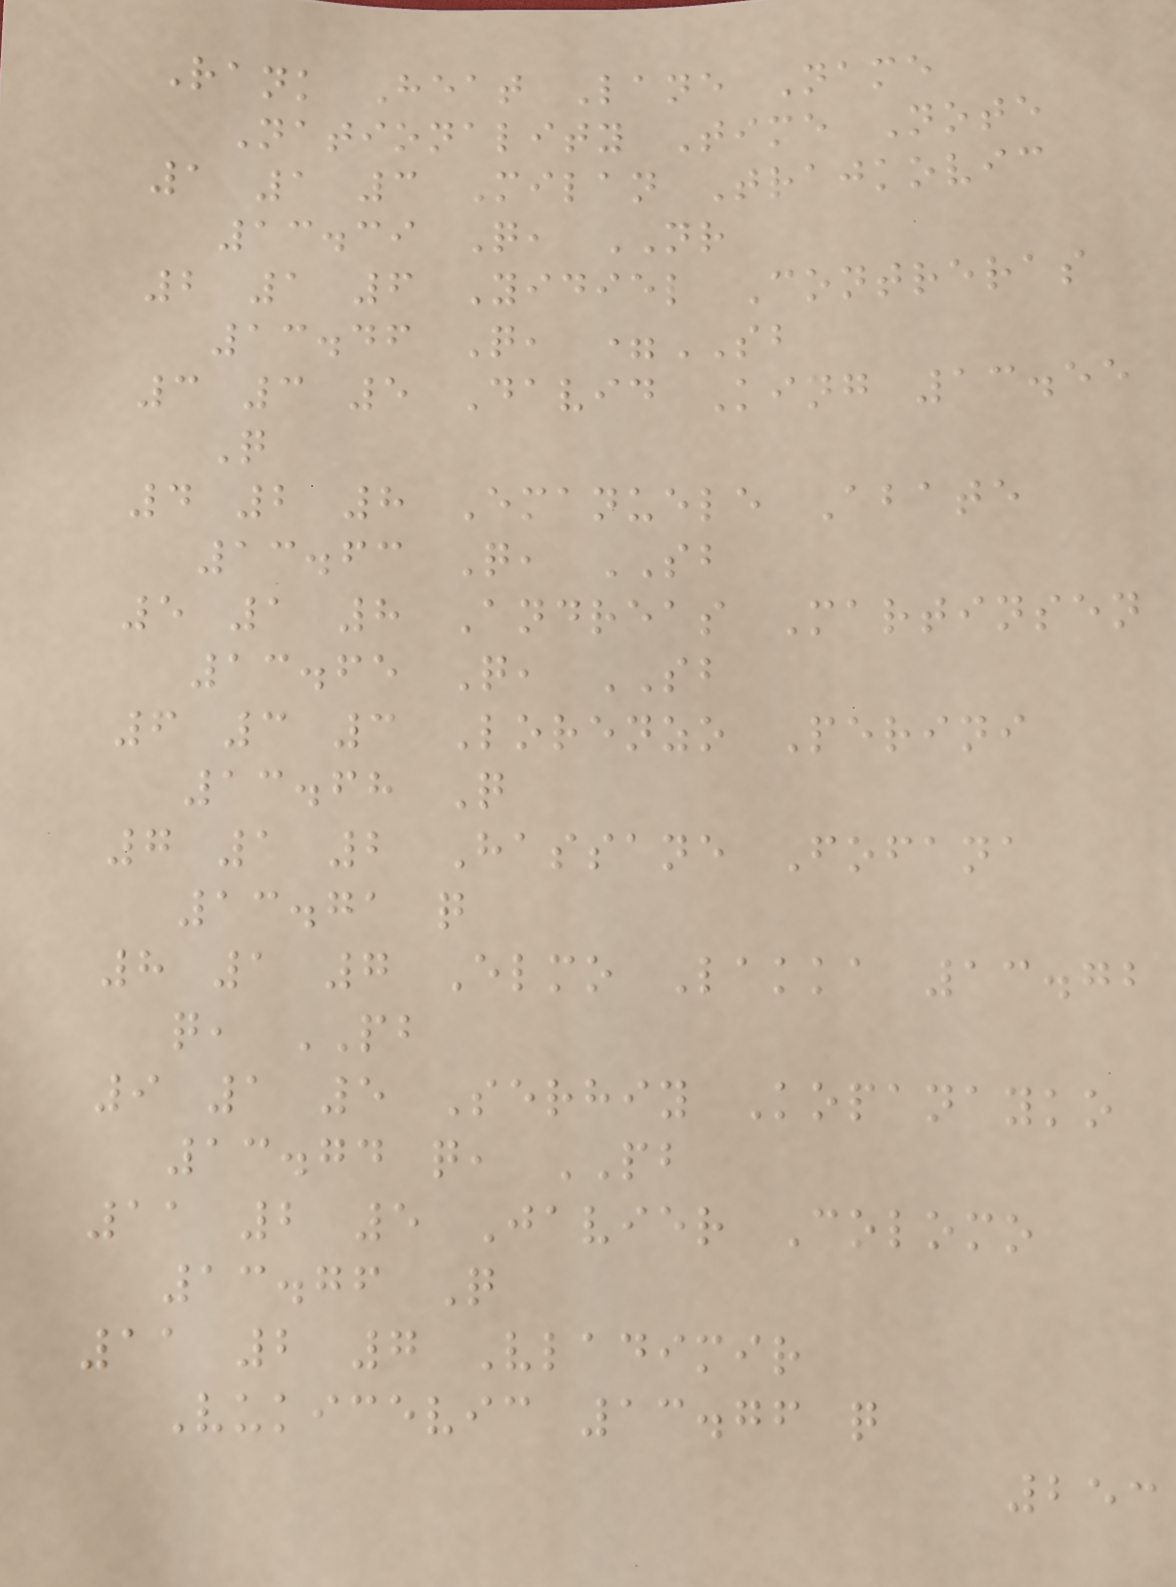Rank Heat Lane Name
Nationality Time Note
1 1 3 Milan Trajkovic
13.39 Q, NR
2 1 6 Yidiel Contreras
13.46 Q, =SB
3 3 5 David King 13.55
Q
4 2 8 Emanuele Abate
13.63 Q, SB
5 1 8 Andreas Martinsen
13.65 Q, SB
6 3 3 Lorenzo Perini
13.68 Q
7 1 2 Hassane Fofana
13.71 q
8 1 7 Elmo Lakka 13.72
q, PB
9 1 5 Serhiy Kopanayko
13.74 q, PB
11 2 5 Javier Colomo
13.76 Q
11 2 7 Vladimir
Vukicevic 13.76 q
253
